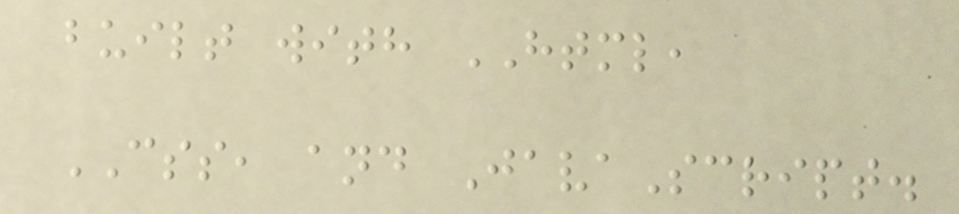built with HTML,
CSS, and JavaScript.
